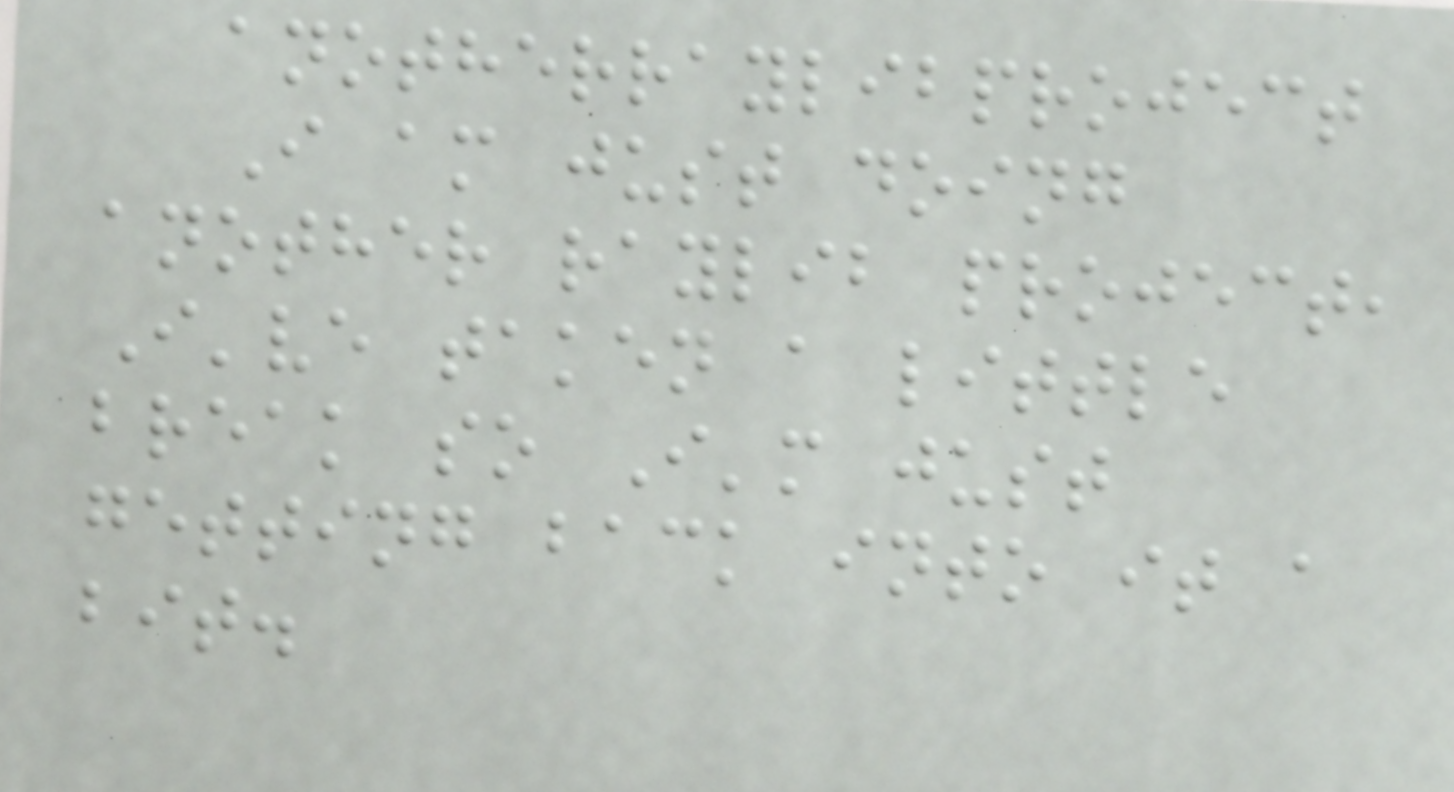anotherraylibproject
I am just doing
another raylib project,
I've taken a little
break so I'm just
getting back into it a
bit.
